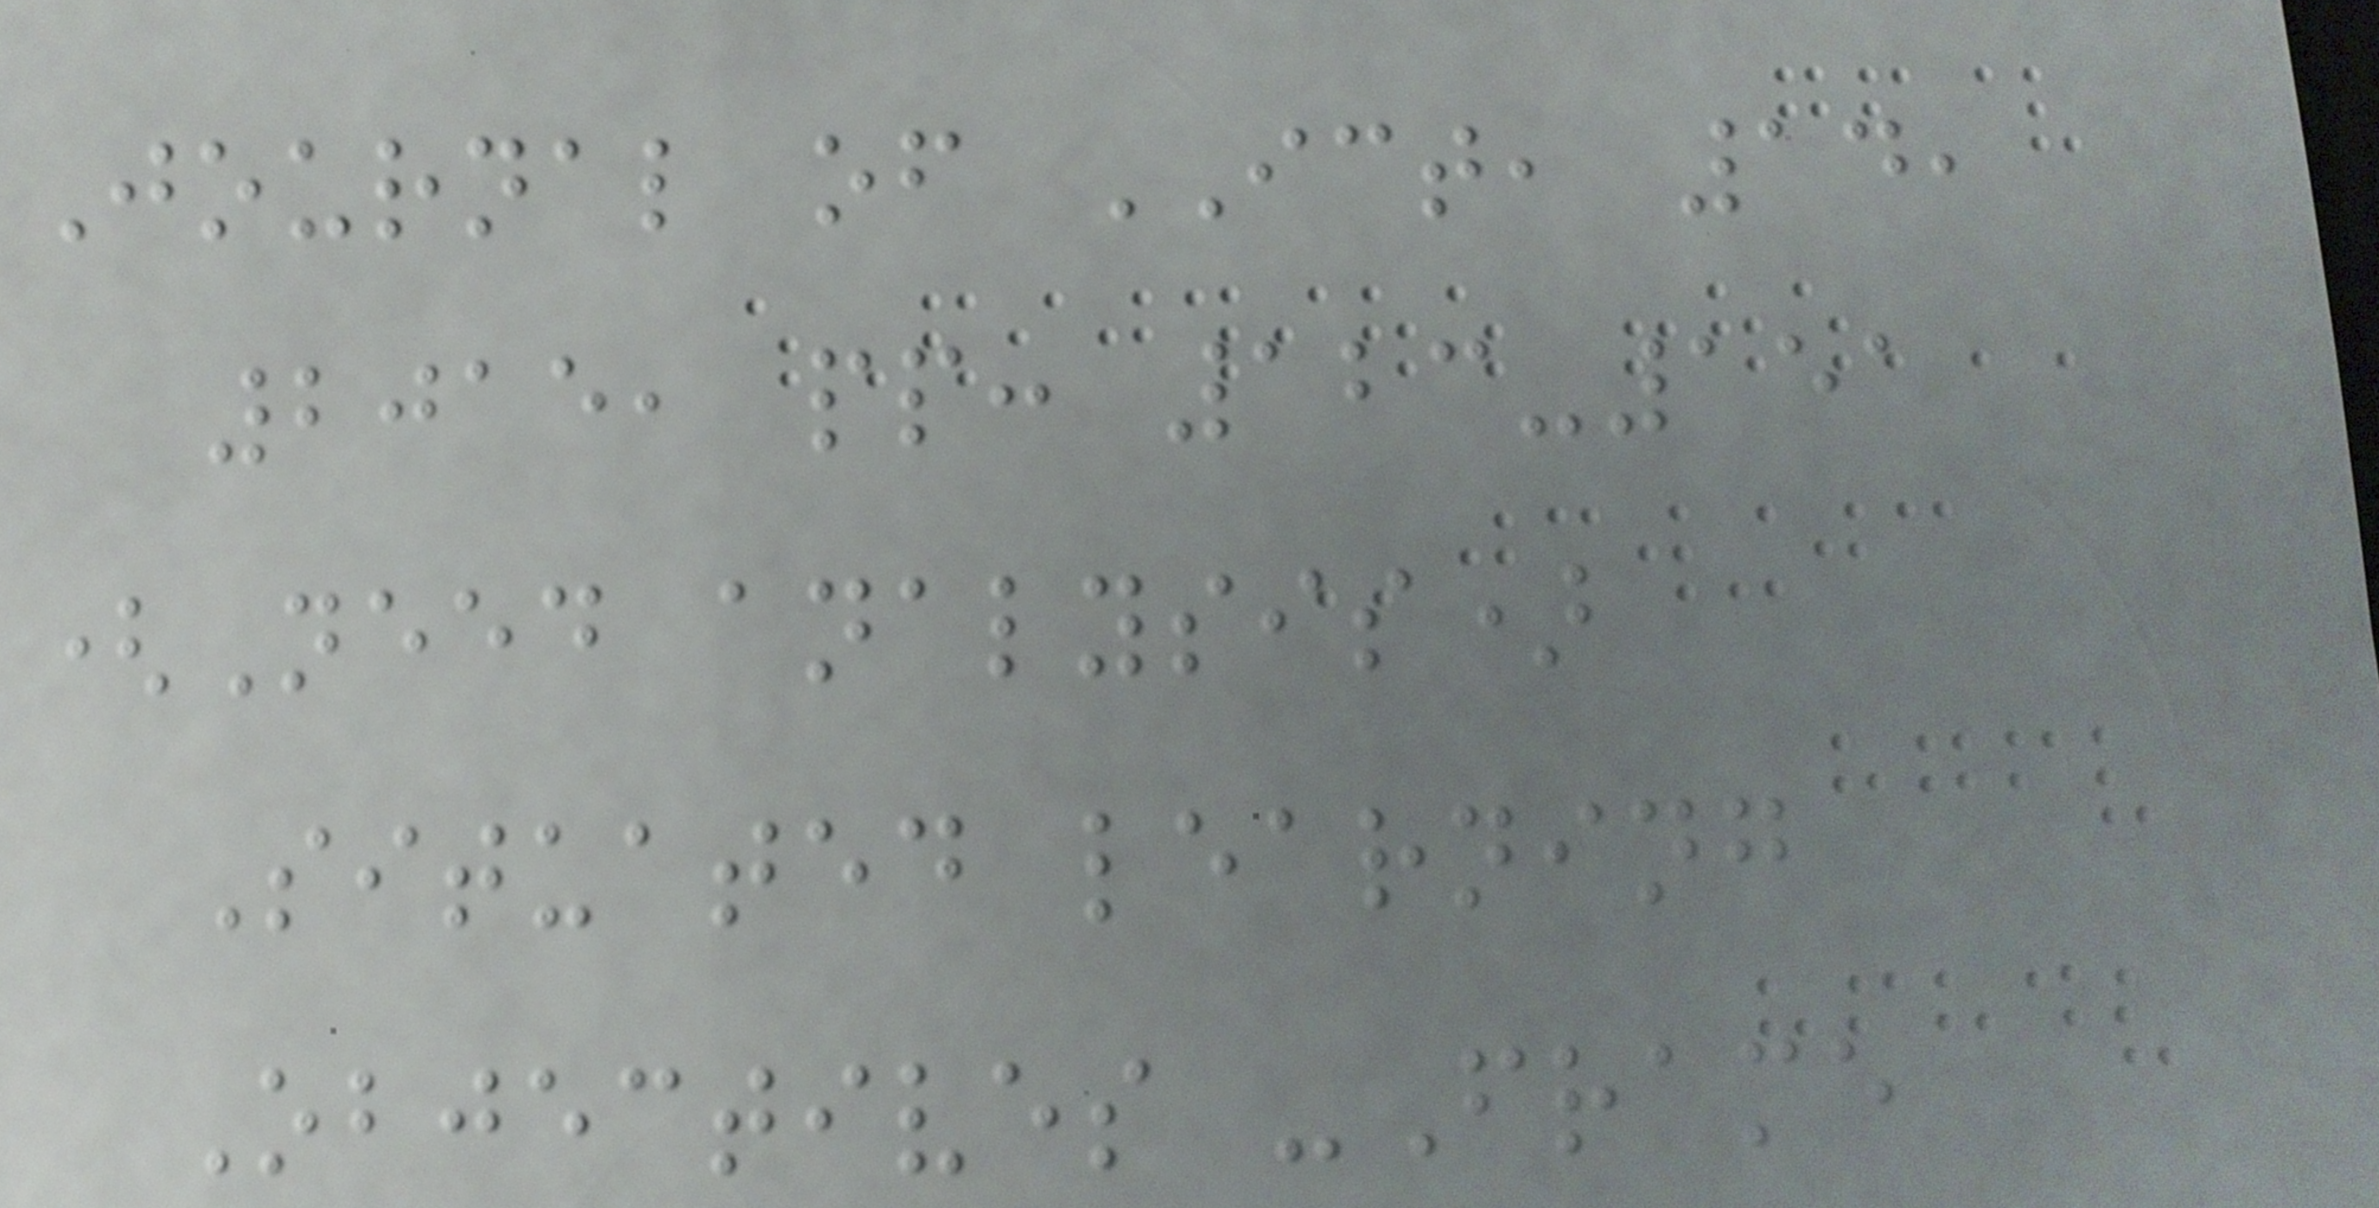Journal of ICT, 14,
2015, pp: 123-151
(Need analysis)
Situated learning
Objectives -Frame
